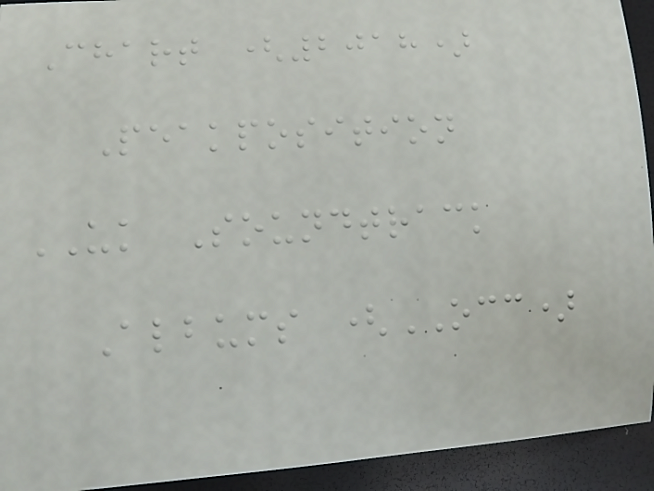Chart (2018)
Peakposition
UK Soundtrack
Albums (OCC)
